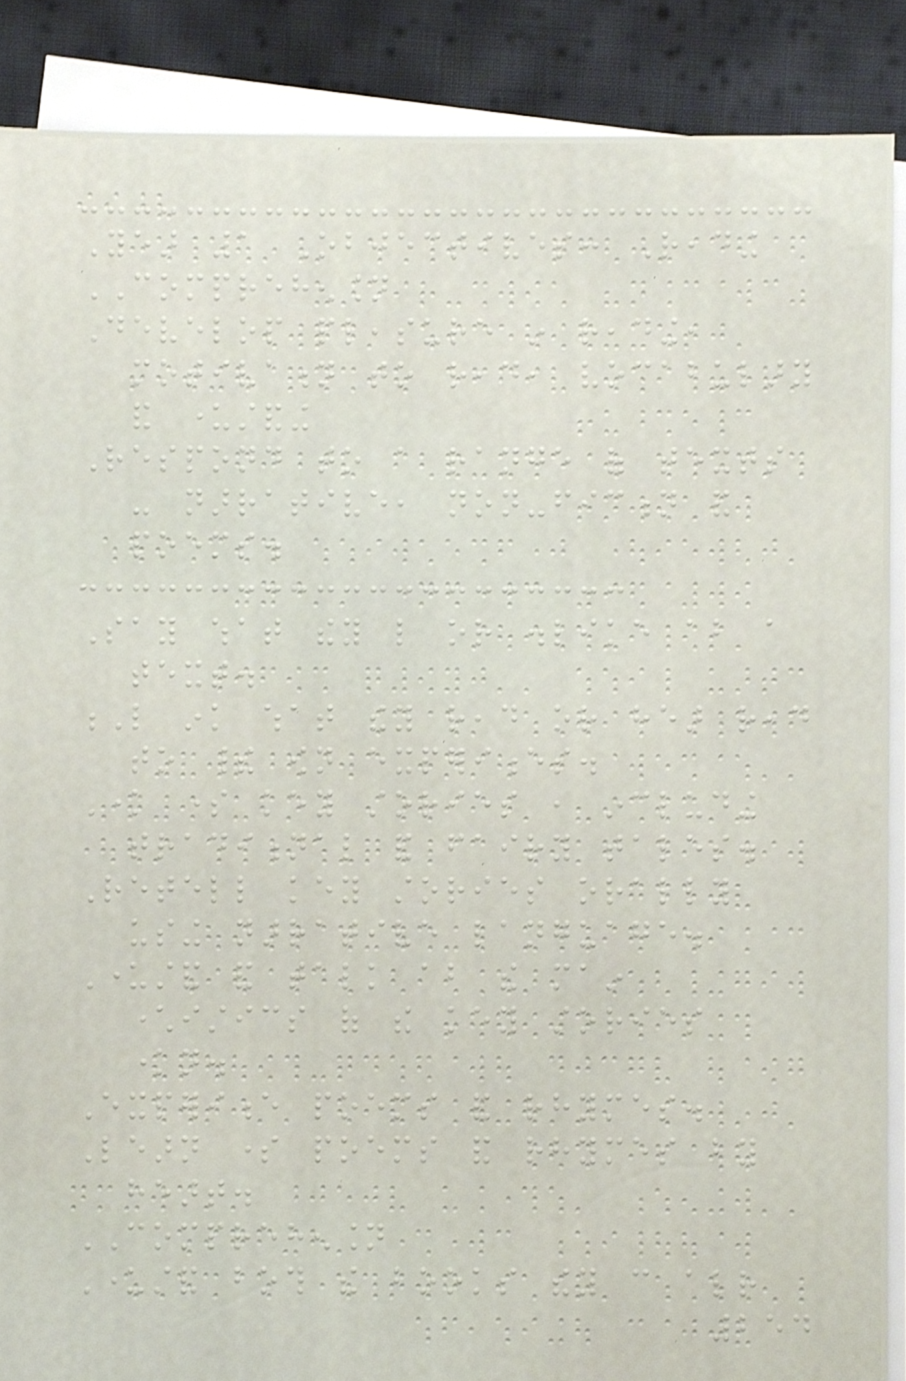Year 1 Objectives: Reading
COMPREHENSION
Develop pleasure in reading,
motivation to read, vocabulary
and understanding
Respond to a range of texts
- narrative, non-fiction and
poems.
Say what they like or dislike about a
text.
L ink what they read or hear read
to their own experiences.
Know some key stories , including
traditional and fairy tales.
Retell key stories orally
using narrative language.
Understand and talk about the main
characteristics of the key stories
known.
Experience poems and rhymes.
Learn some poems and rhymes by
heart.
COMPREHENSION
Understand both the books they can already
254
